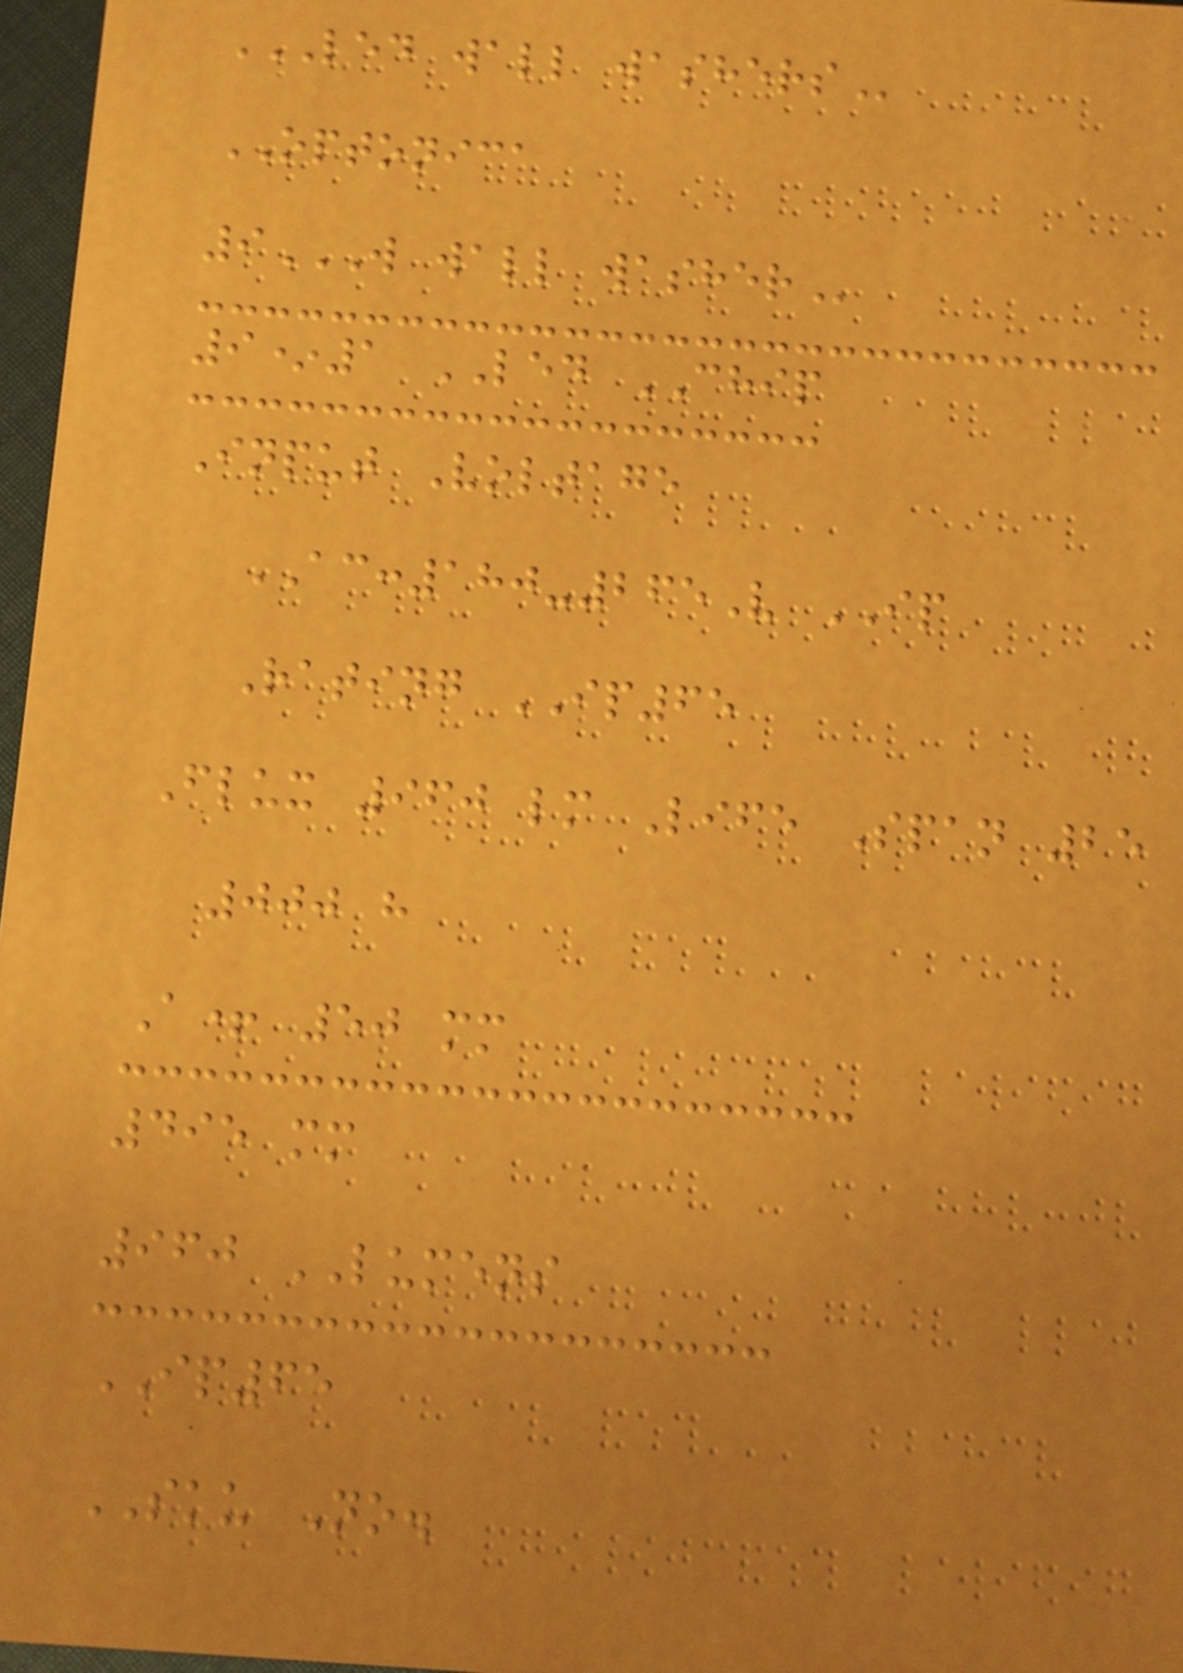LED WALL WASHERS
OPTONICA
9W WALL WASHER
9*1 LED CHIP
Input Voltage
AC:180-265V IP
Rating IP65
Flux 960 lm Life Span 25
000 h
A+ 50 mm
495 mm
960 LUMENS
IP65
SKU No.
